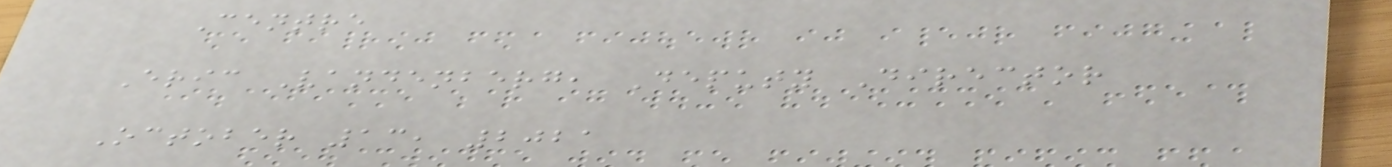Centre
Eric Vandenberg, Deputy Director
October 13, 2021
